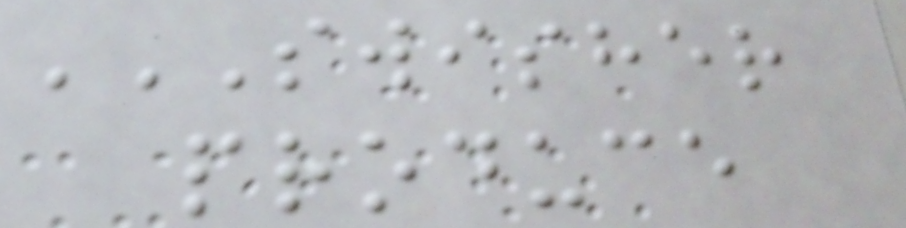SWISHER
PRODUCE
